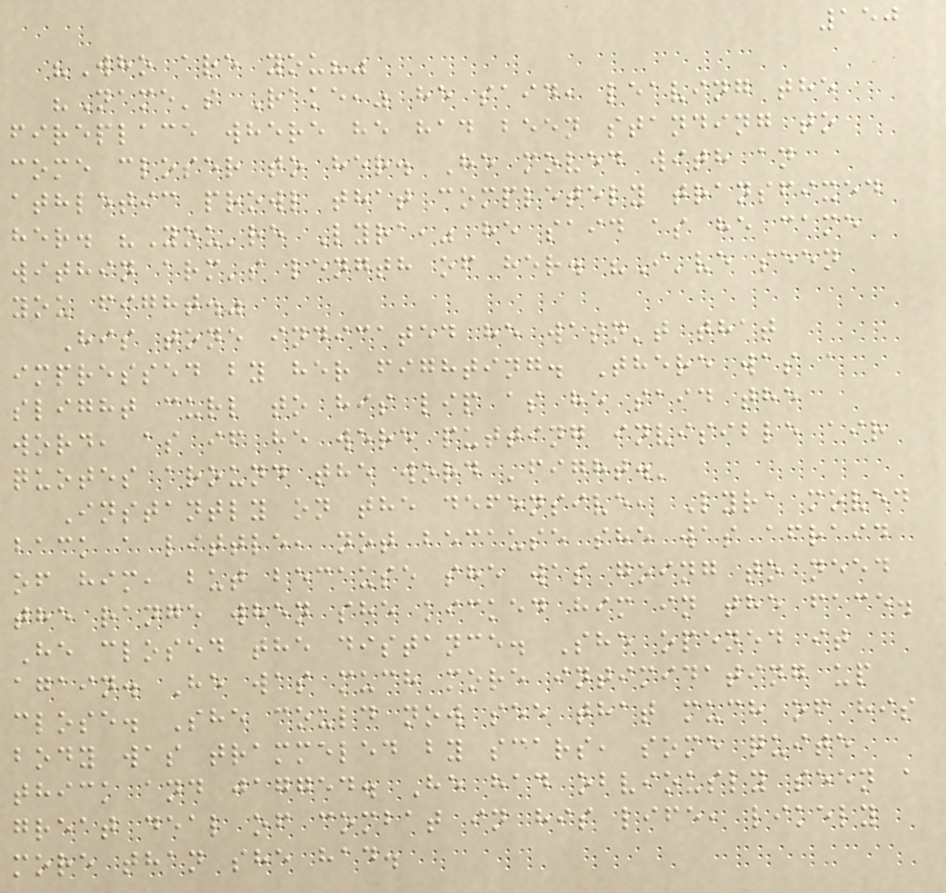150
"Who are you?"
"Name's Rake," he said, leaving the
fireplace where he had been standing to
come closer to her. He moved with an
athletic prowl that completely transfixed
her. "You're Lyra," he said as he came
within arm's length of her. "I've seen
you fight."
His tone indicated he wasn't that
impressed by her fighting. There was a
slight curl to his lip as he said the
word, as if he were putting invisible air
quotes around the word 'fight.'
Instantly on the defensive, Lyra moved
back a little, not because she was afraid
of him, but because she was going to need
the range when she kicked him in the face.
He closed the distance. She opened it
again. He was much more intimidating up
close. She could now see that much of his
body was trammeled by scars, some quite
thick and jagged. He had obviously seen a
great deal of combat in his life, likely
more than she had.
